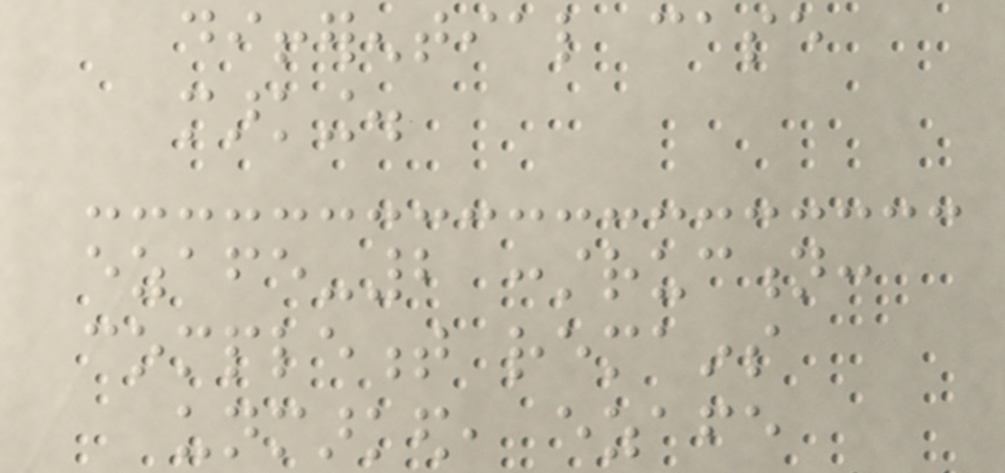differential case
marking.
ezafe-2 construction:
complement remains
unmarked, ezafe
